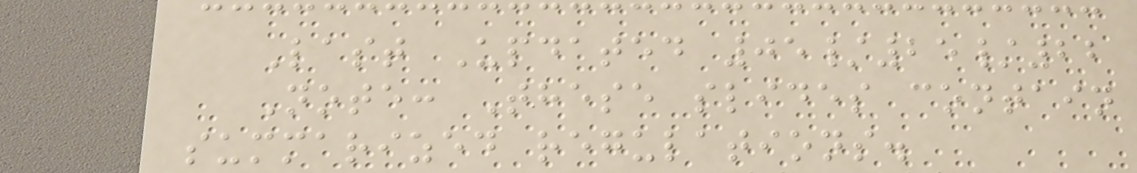Last Updated 05/25/22
Note: These slides contain
summarized regulations.
